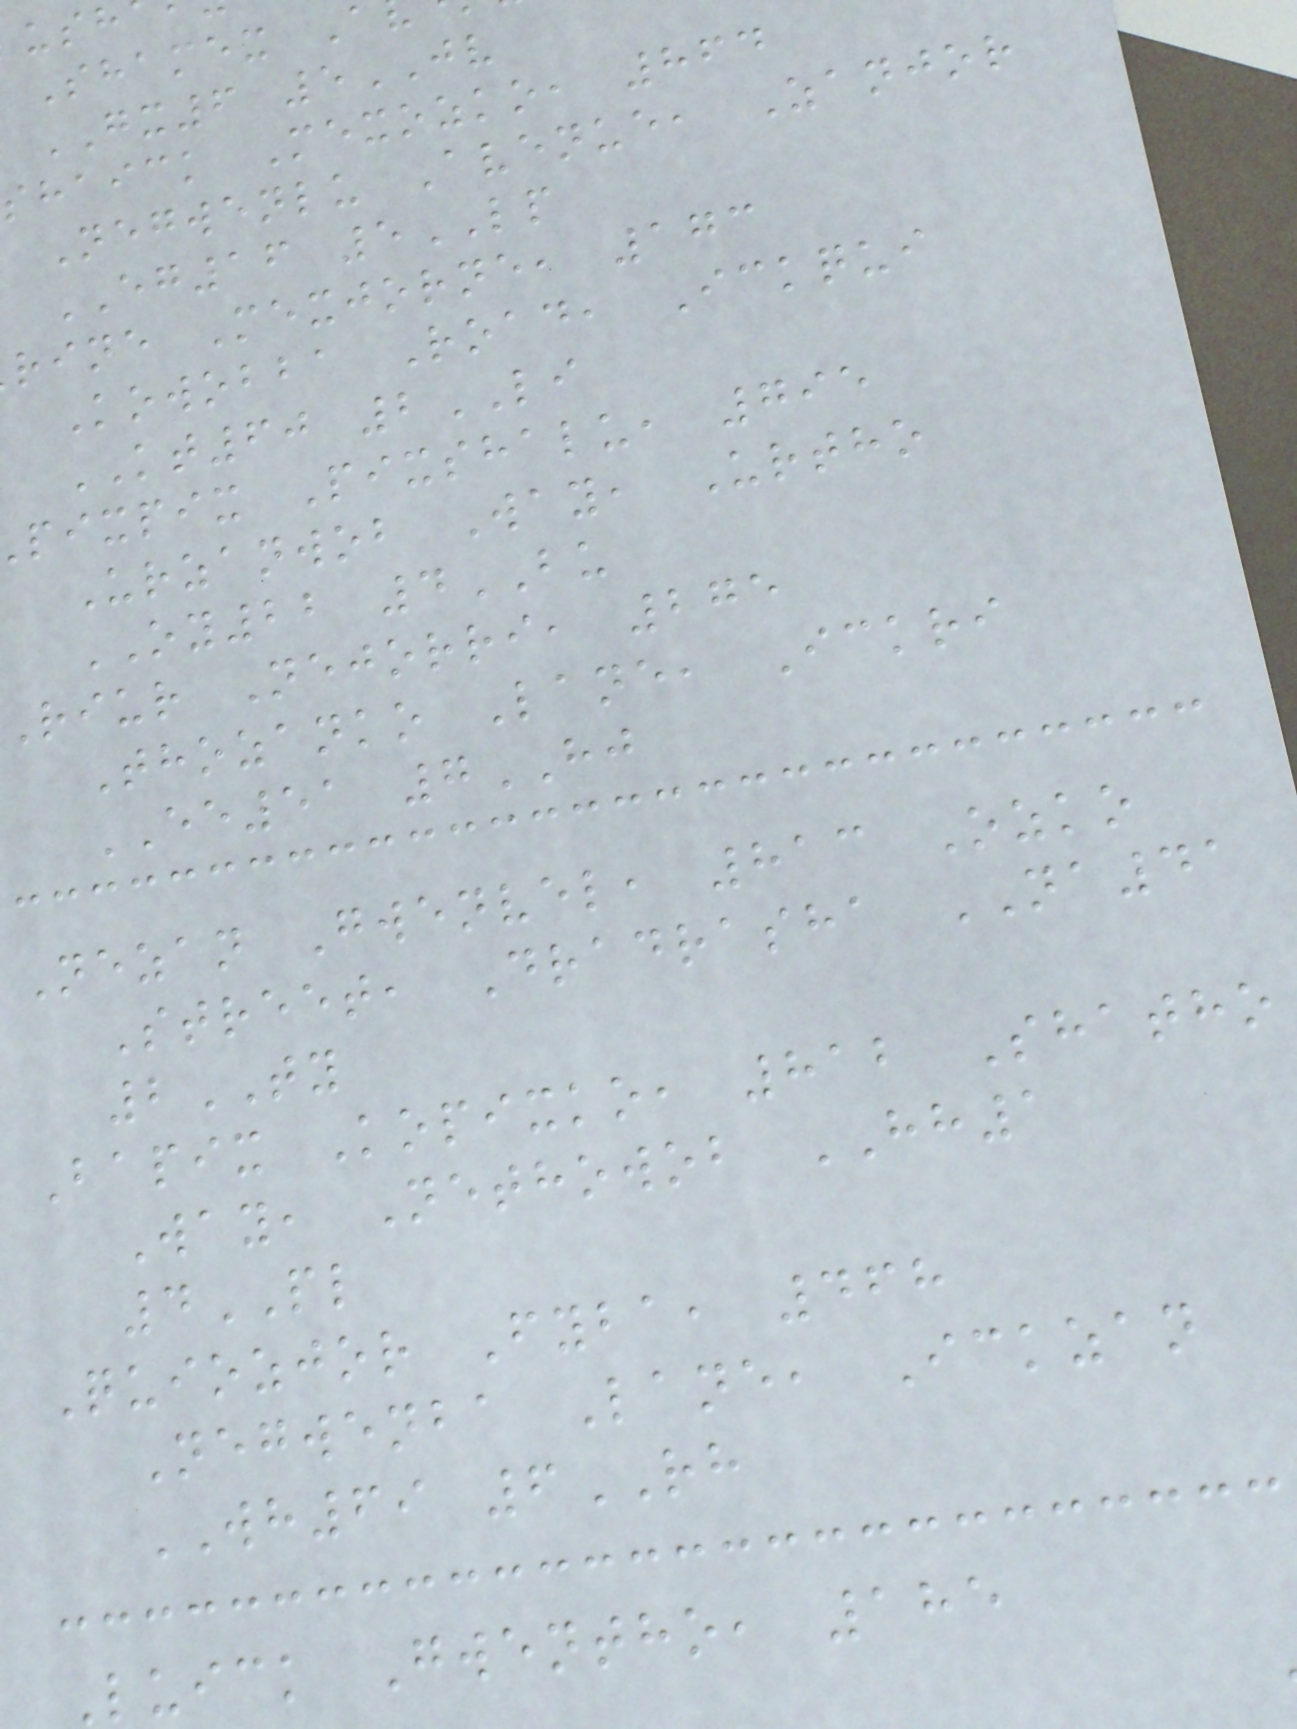Shamex A
GX6 5JV
shaick Mexozko, 864
Negwenlu Avenue, Zanjor
EG16 5LP
rine Mexjorne, 173
Kowobba Road, Ickqui
KT60 2LI
pixpix Pixshalu, 795
Urzanwob Way, Urtho
OY22 4BU
Riur Nejorri, 275
Thozanko Lane, Ickri
EE51 7HJ
Nezan Gwenvel, 813 Ozko
Street, Dradrasha NA41
2TY
Bapix Kopixko, 812 Shatho
Way, Nethowob HH1
4PL
Quiozjor Fyba, 468
Negwenba Lane, Ickzan
WH69 6RH
Luick Gwentho, 185
